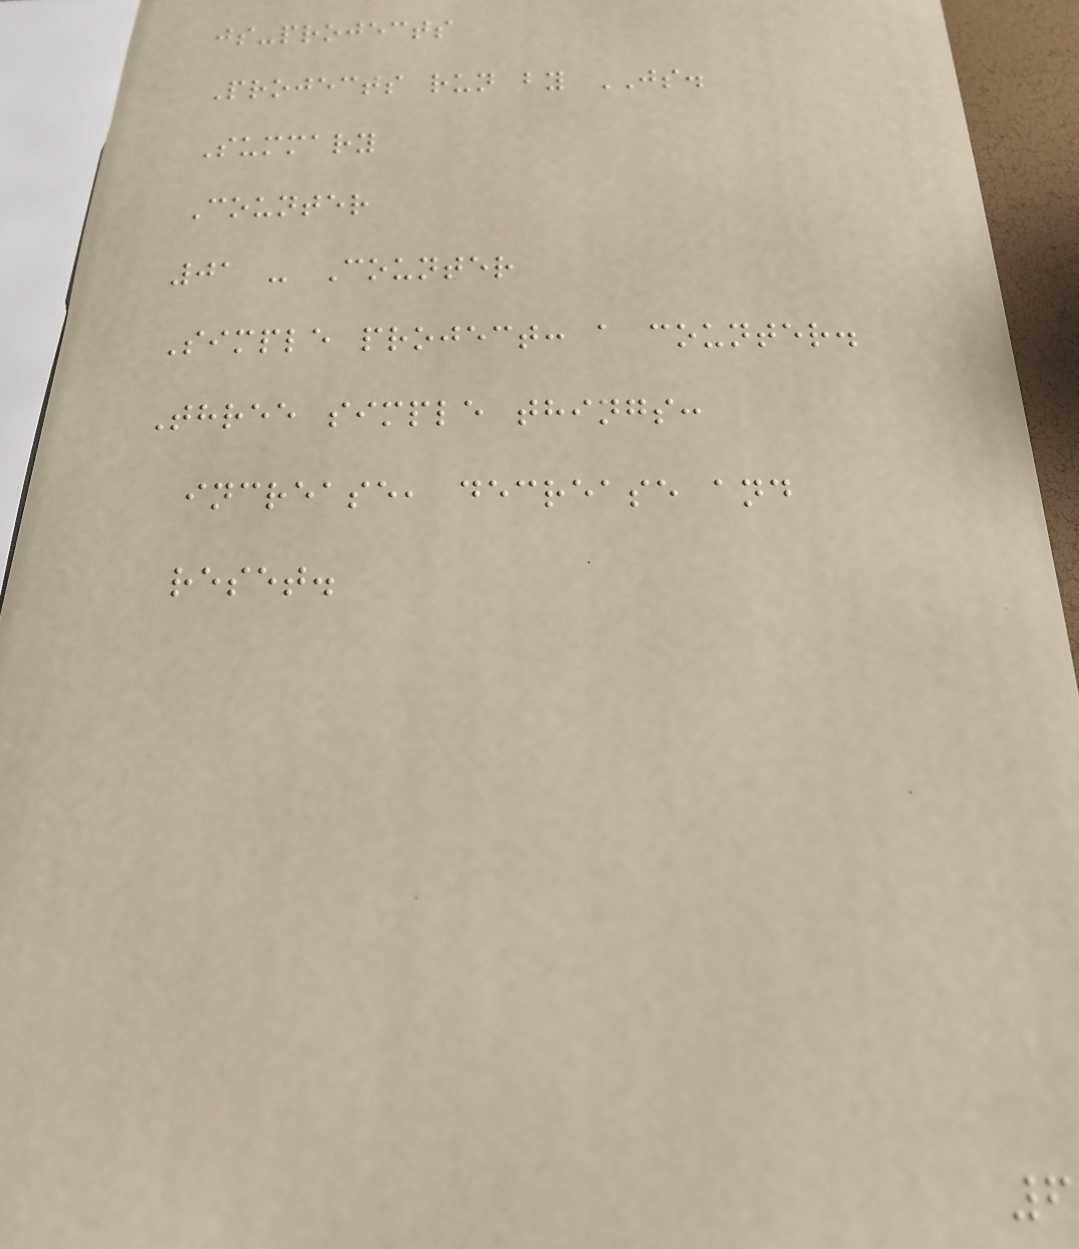js-projects
Projects run by JS.
Summary
Counter
01 - Counter
Simple project: a counter.
Three simple things:
increase, decrease and
reset.
6
